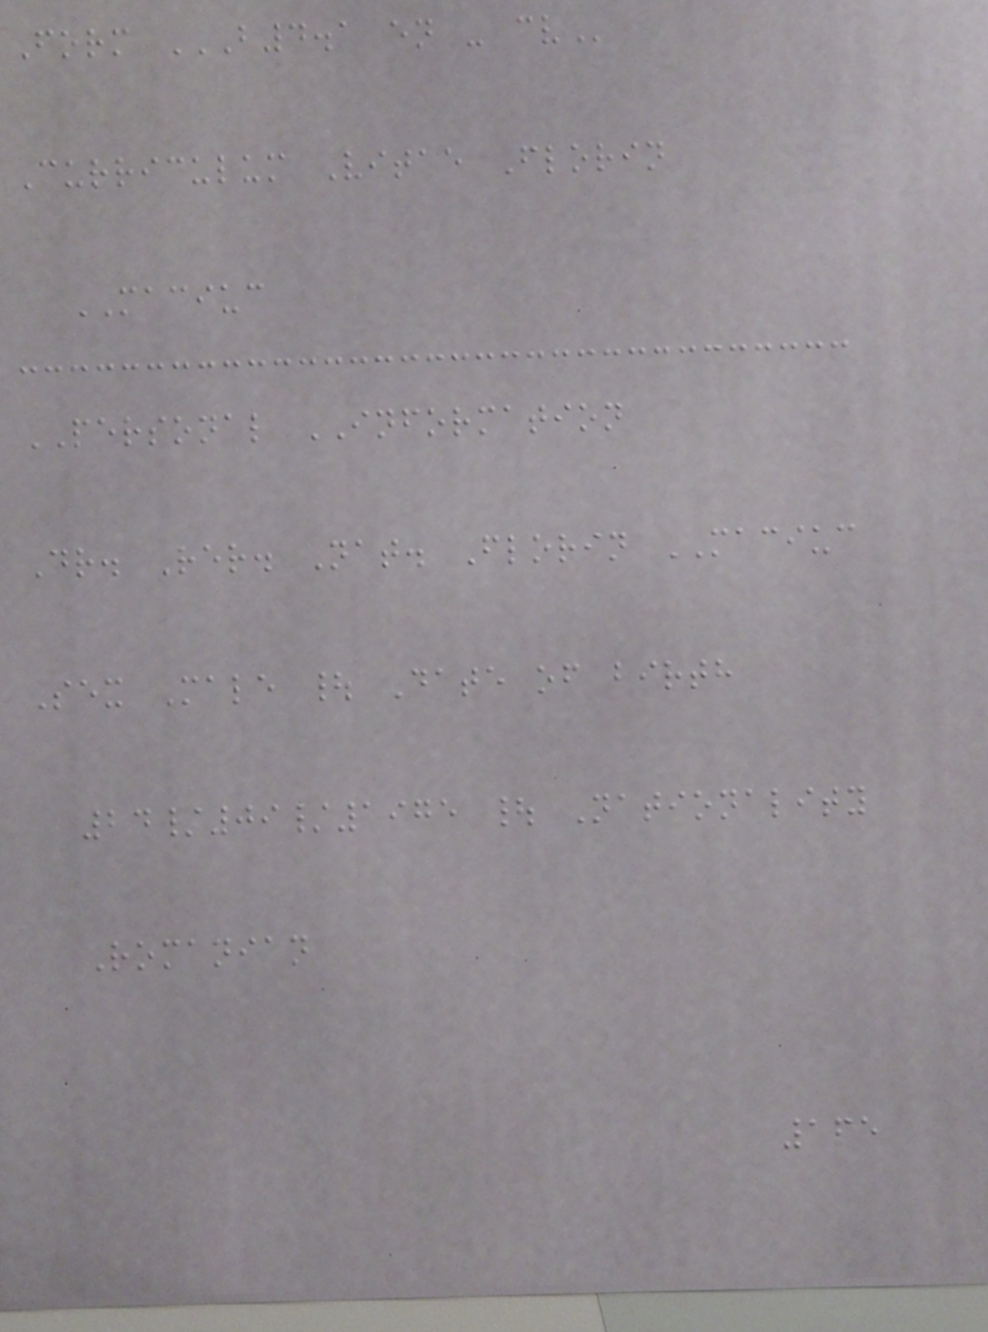Form B4.1 EN - CV
Curriculum Vitae Florin
MACIUC
PERSONAL INFORMATION
Dr. Rer. Nat. Florin MACIUC
Sex Male | Date of birth
24/09/1975 | Nationality
Romanian
165
